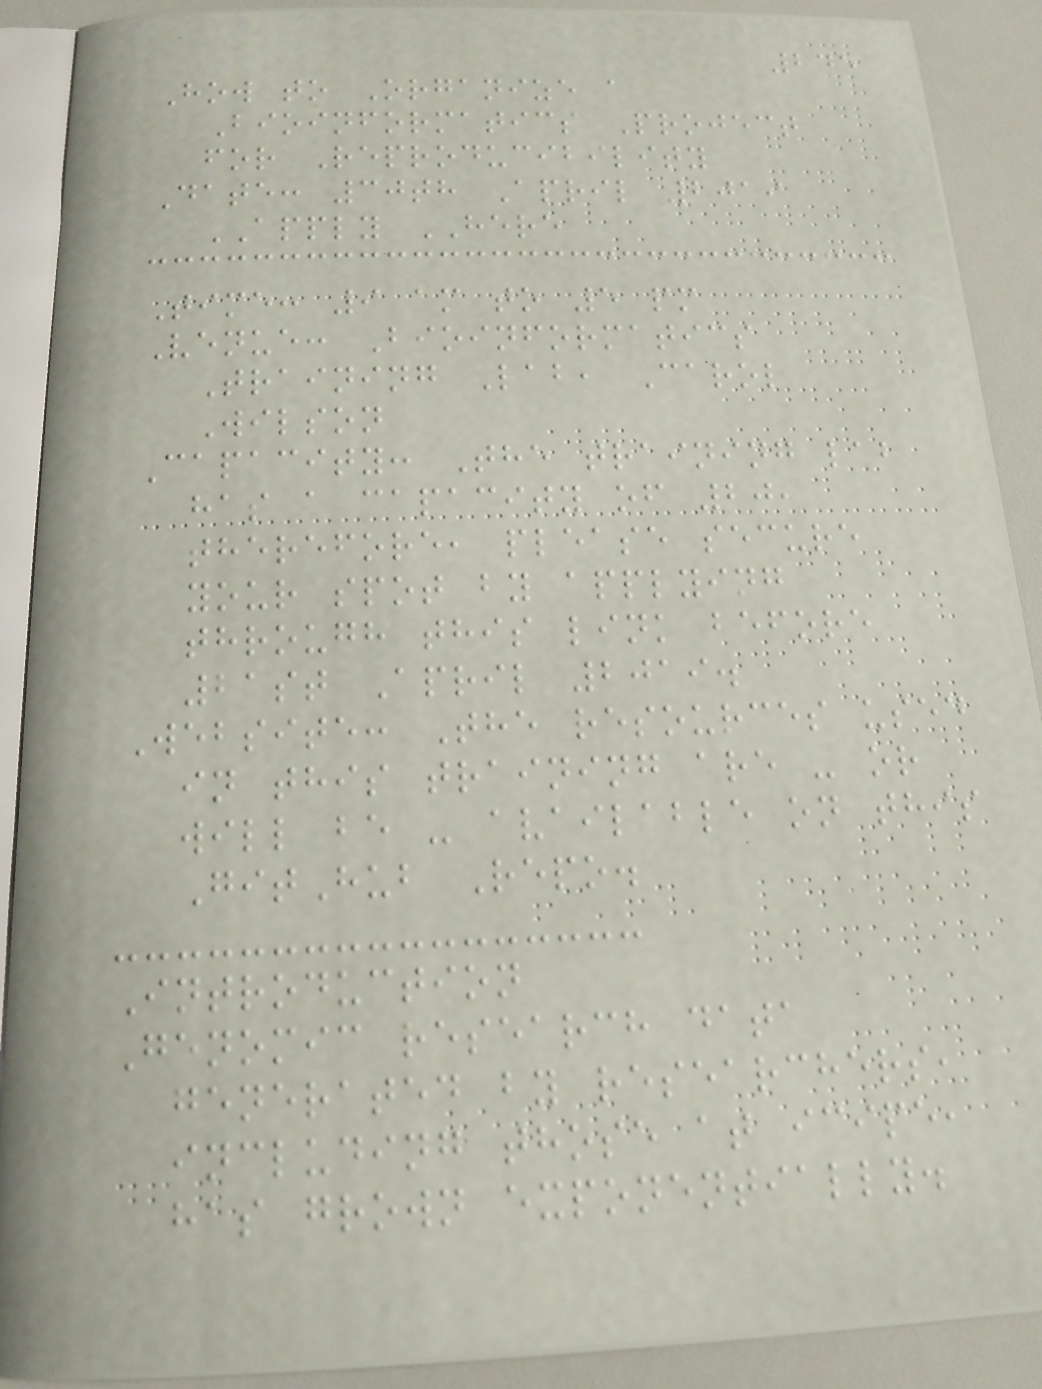245
How to Organize a
Bioinformatics Project
for Reproducibility
Date: 30th April 2019
APPLY HERE
Time: 9 am to 5 pm
Venue: Bioinformatics
Training Lab, Carol
Wilson
Capacity: The training lab
has a capacity of 20,
therefore, please secure
your spot by applying
through this link before
21st April 2019.
Website: The resources used
in this training are - or
will be - available on this
GitHub Repo.
Introduction
Genomic research data
generated by researchers,
including those at icipe,
has grown exponentially.
